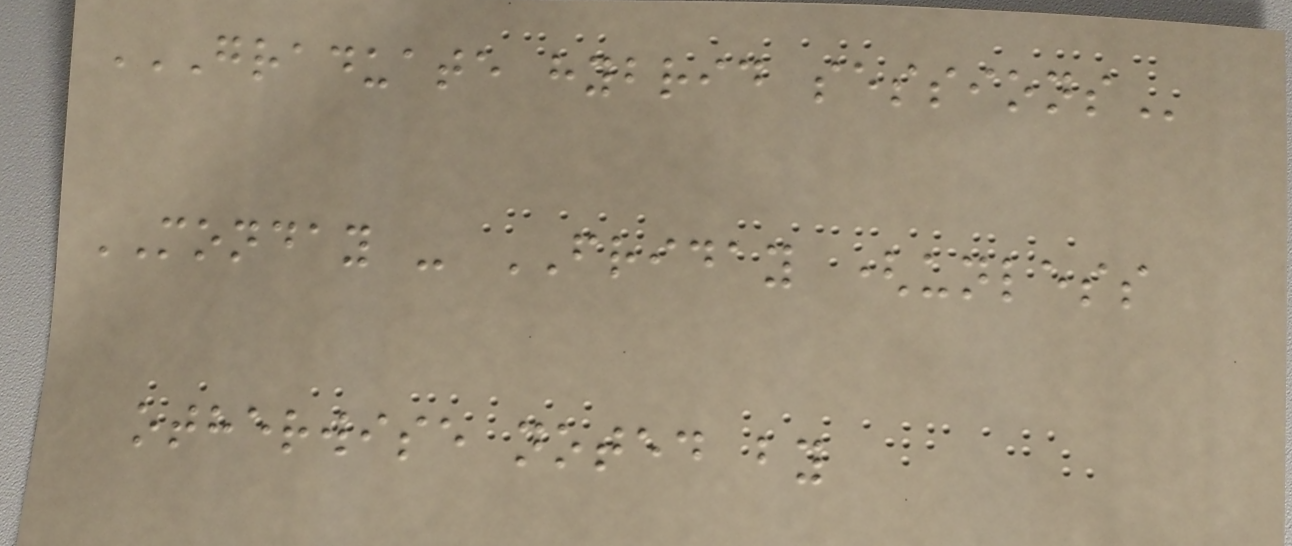GRADUATE HYBRID SESSIONS
MONDAY - FRIDAY (unless
otherwise noted by
